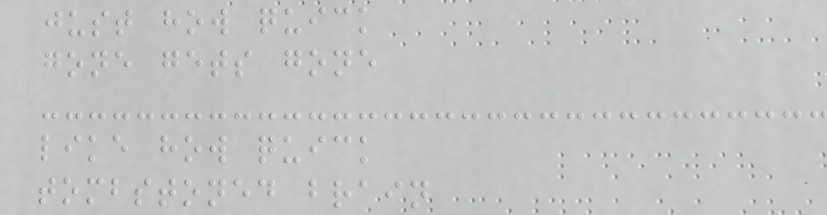just how quick
gone gets gone
like how quick
tombstoned brain
